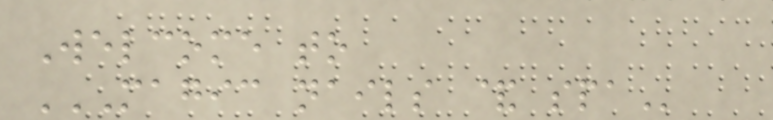Welcome to
MAGIC NAILS & SPA
